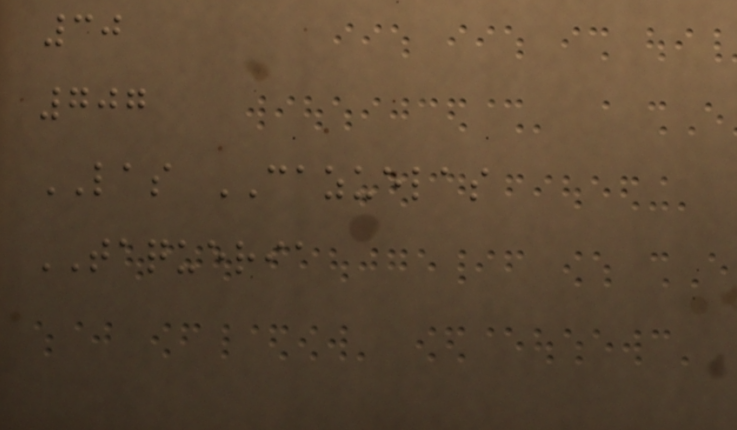30
707
LAS CAZUELAS
TAQUERIA
